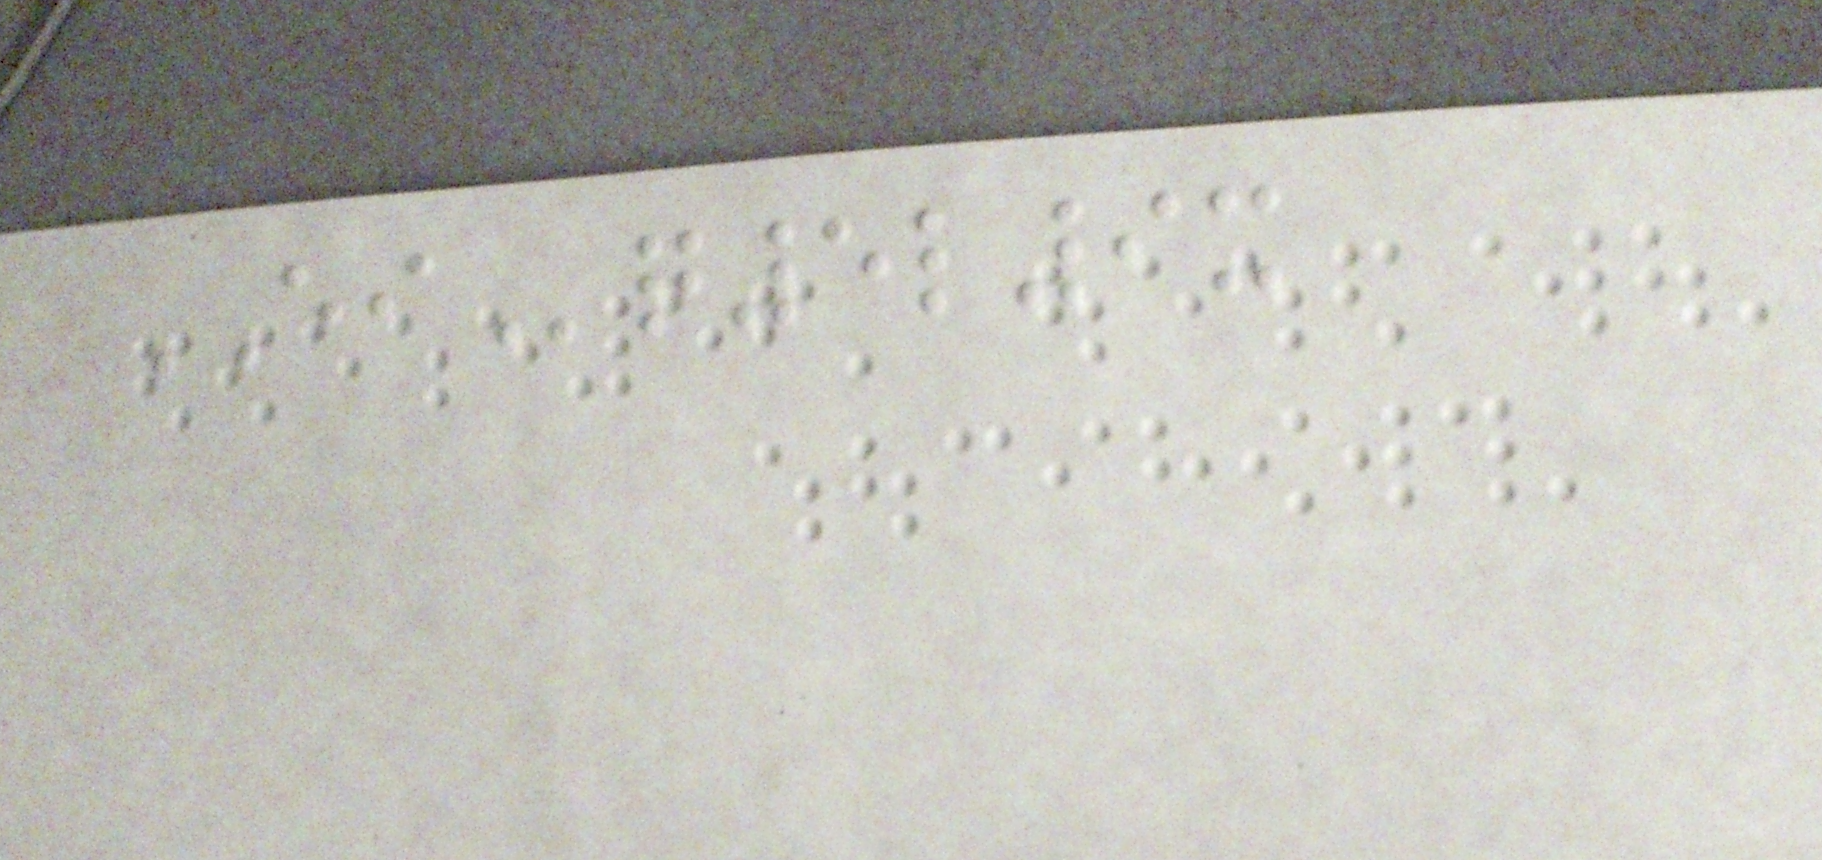EIq5l9x
